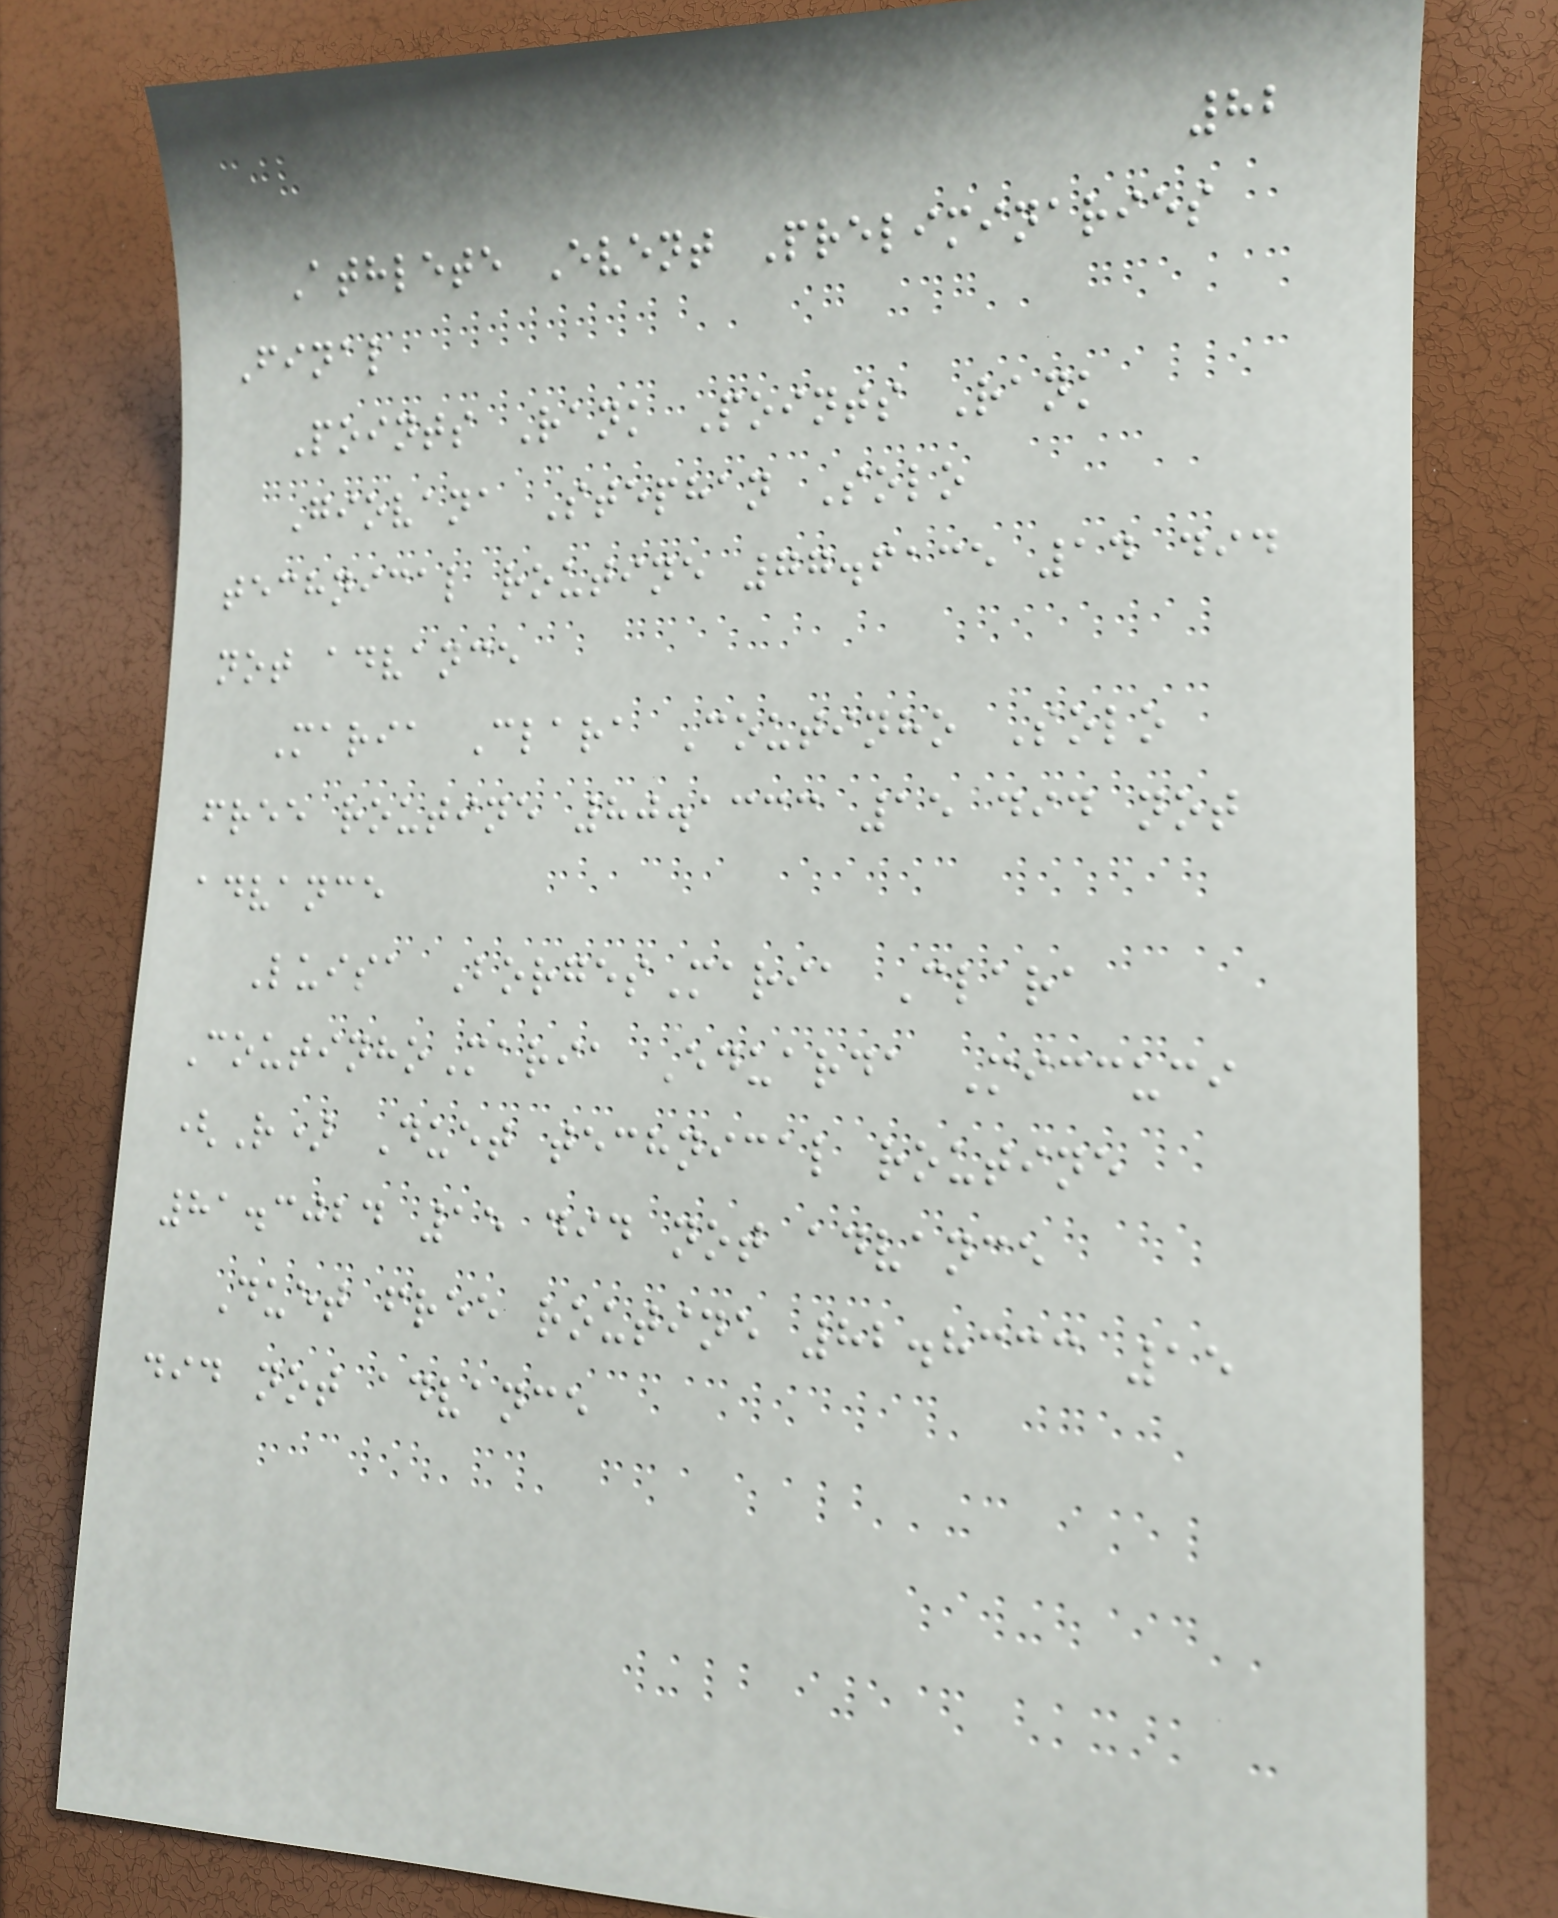82
Athlete Event Preliminaries
Final
Points Rank Points Rank
Giovana Stephan Solo
technical routine 77.6135 14 did
not advance
Maria Clara Coutinho Solo
free routine 80.1333 15 did not
advance
Luisa BorgesMaria Clara
CoutinhoMaria Eduarda Miccuci
(R) Duet technical routine
81.3024 15 did not advance
Duet free routine 82.8333 15
did not advance
